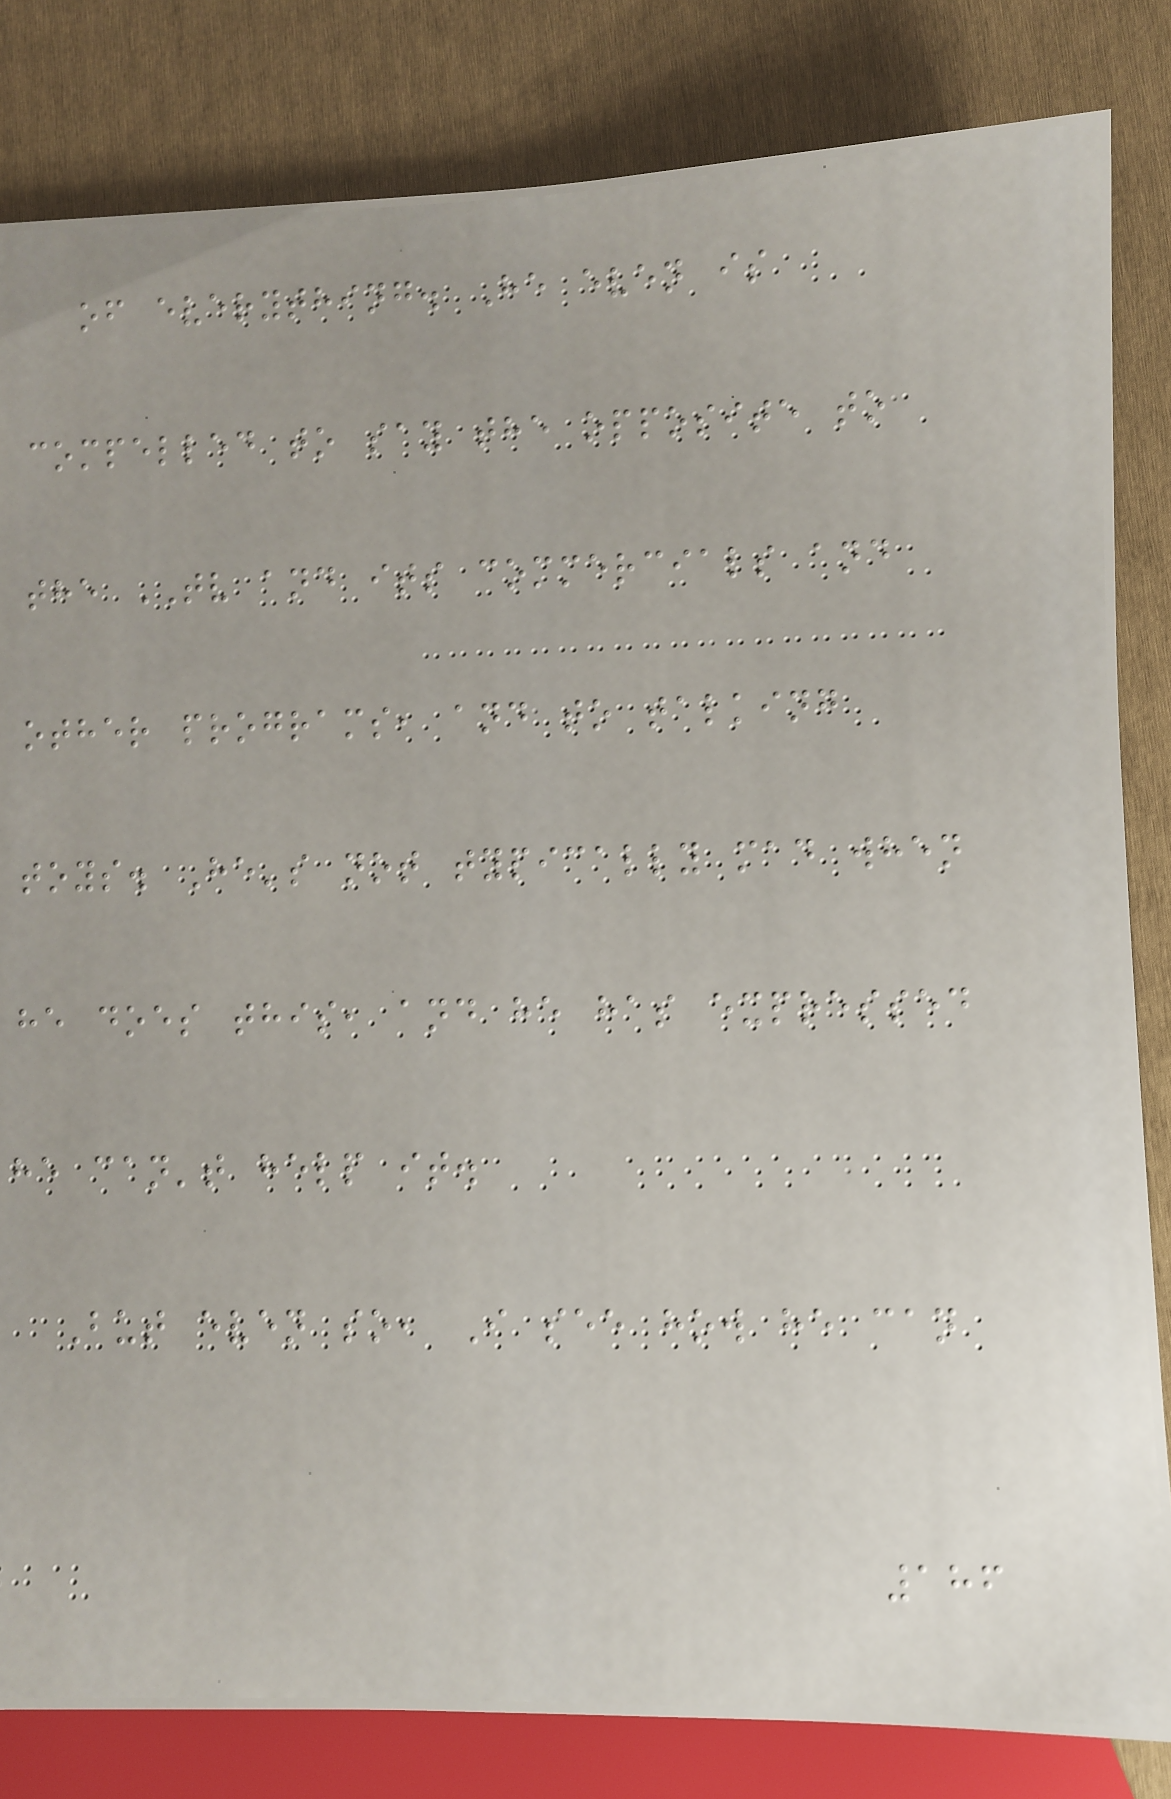of everything. He even is
compelled to say the opposite to
the TV and its commercials and
other programs, and to talking
toys. He's not typically mad when
he does this, and he has expressed
he can't help it.
But even so, I see how he can
186
